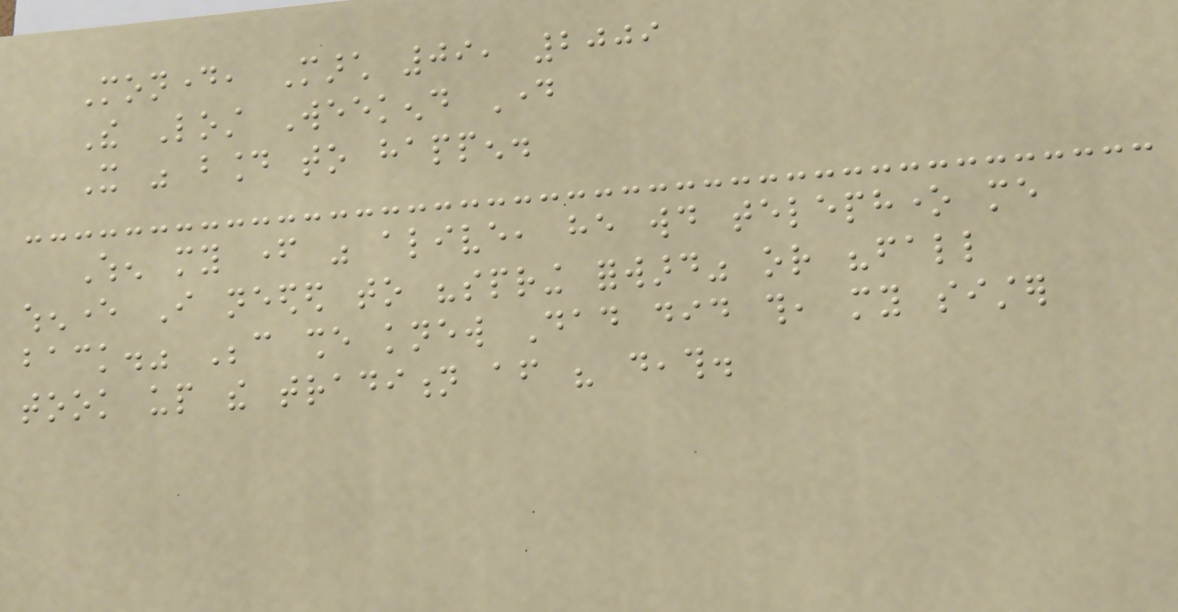Monday, March 09, 2009
The Lost Weekend Day
It was bound to happen.
When my father was alive, he would telephone me
whenever I needed to "spring forward" or "fall
back." Because she knew Dad did this, my sister
took up the tradition after his death.
